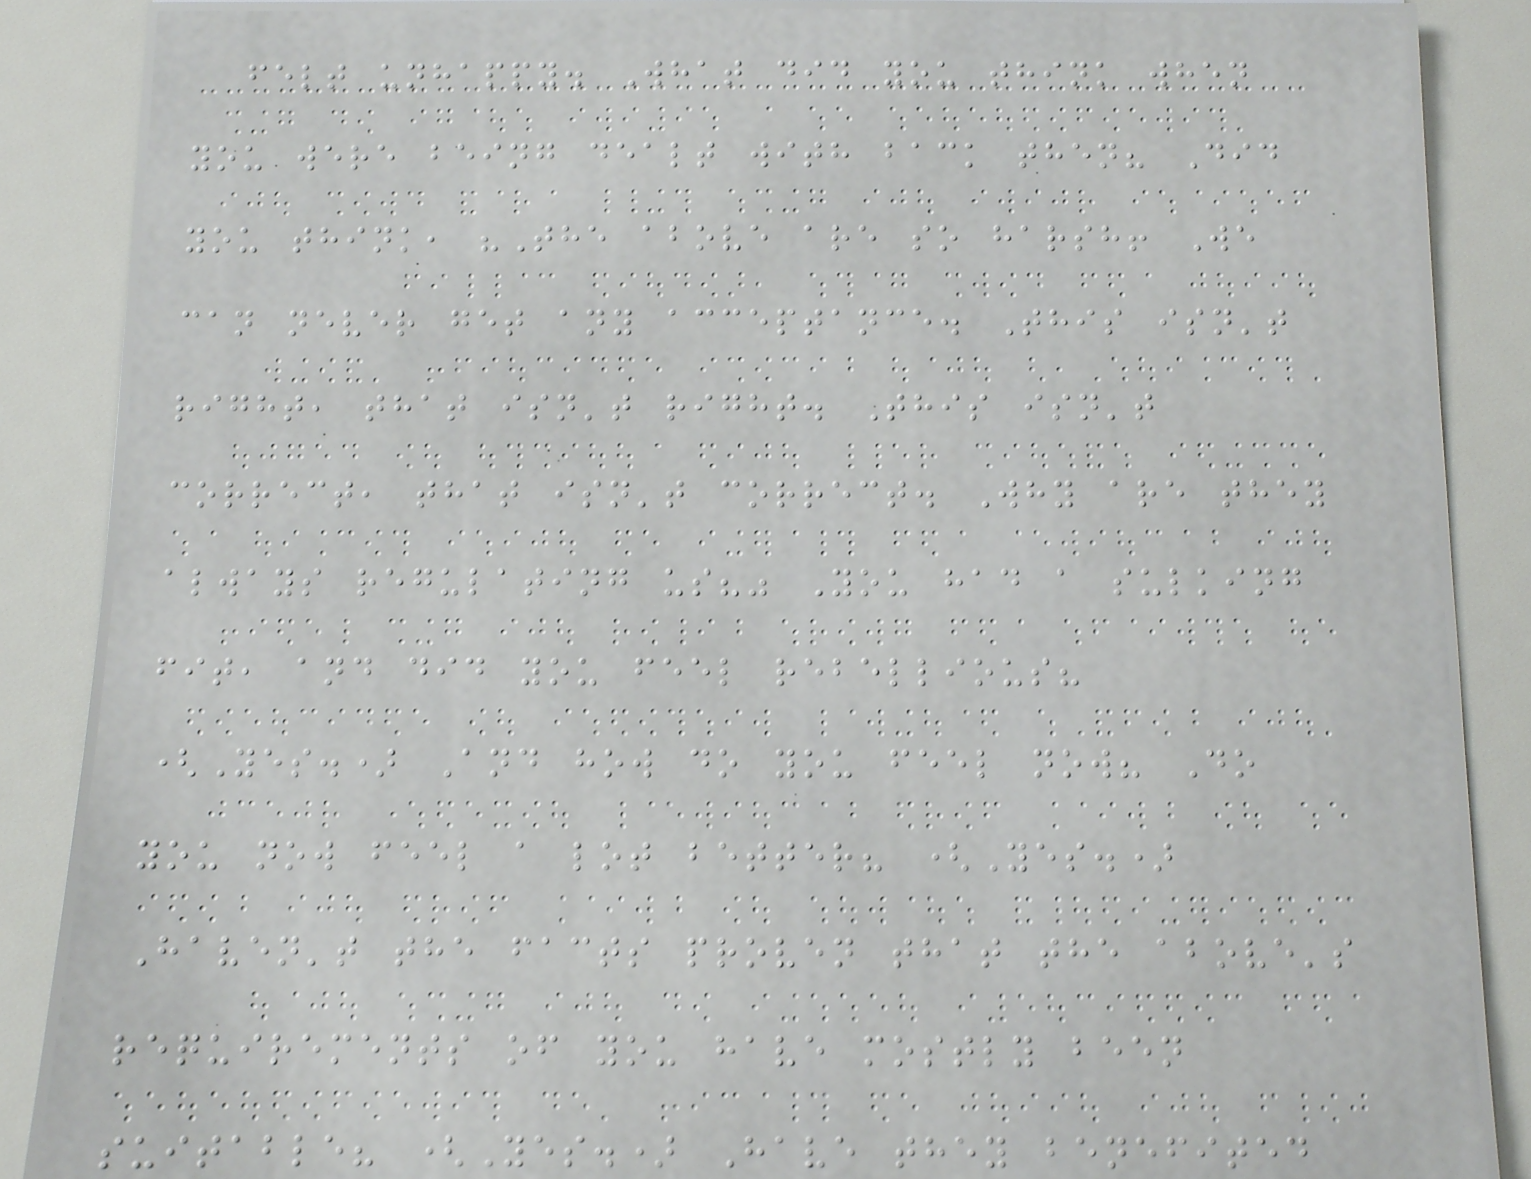felt unhappy. What did you think when
you were being dealt with back then? Did
you think, "The above are so harsh! We
can never get any acceptance. This isn't
right, that isn't right. This isn't
correct, that isn't correct. Why are they
always regulating us?" You had a sulking
fit, and did you feel rebellious?
(Yes.) And how do you feel now? Do
you now feel a lot better? (Yes.)
Haven't the facts proven that the above's
requirements of you have mostly been
suitable? (Yes.) Have they benefited
